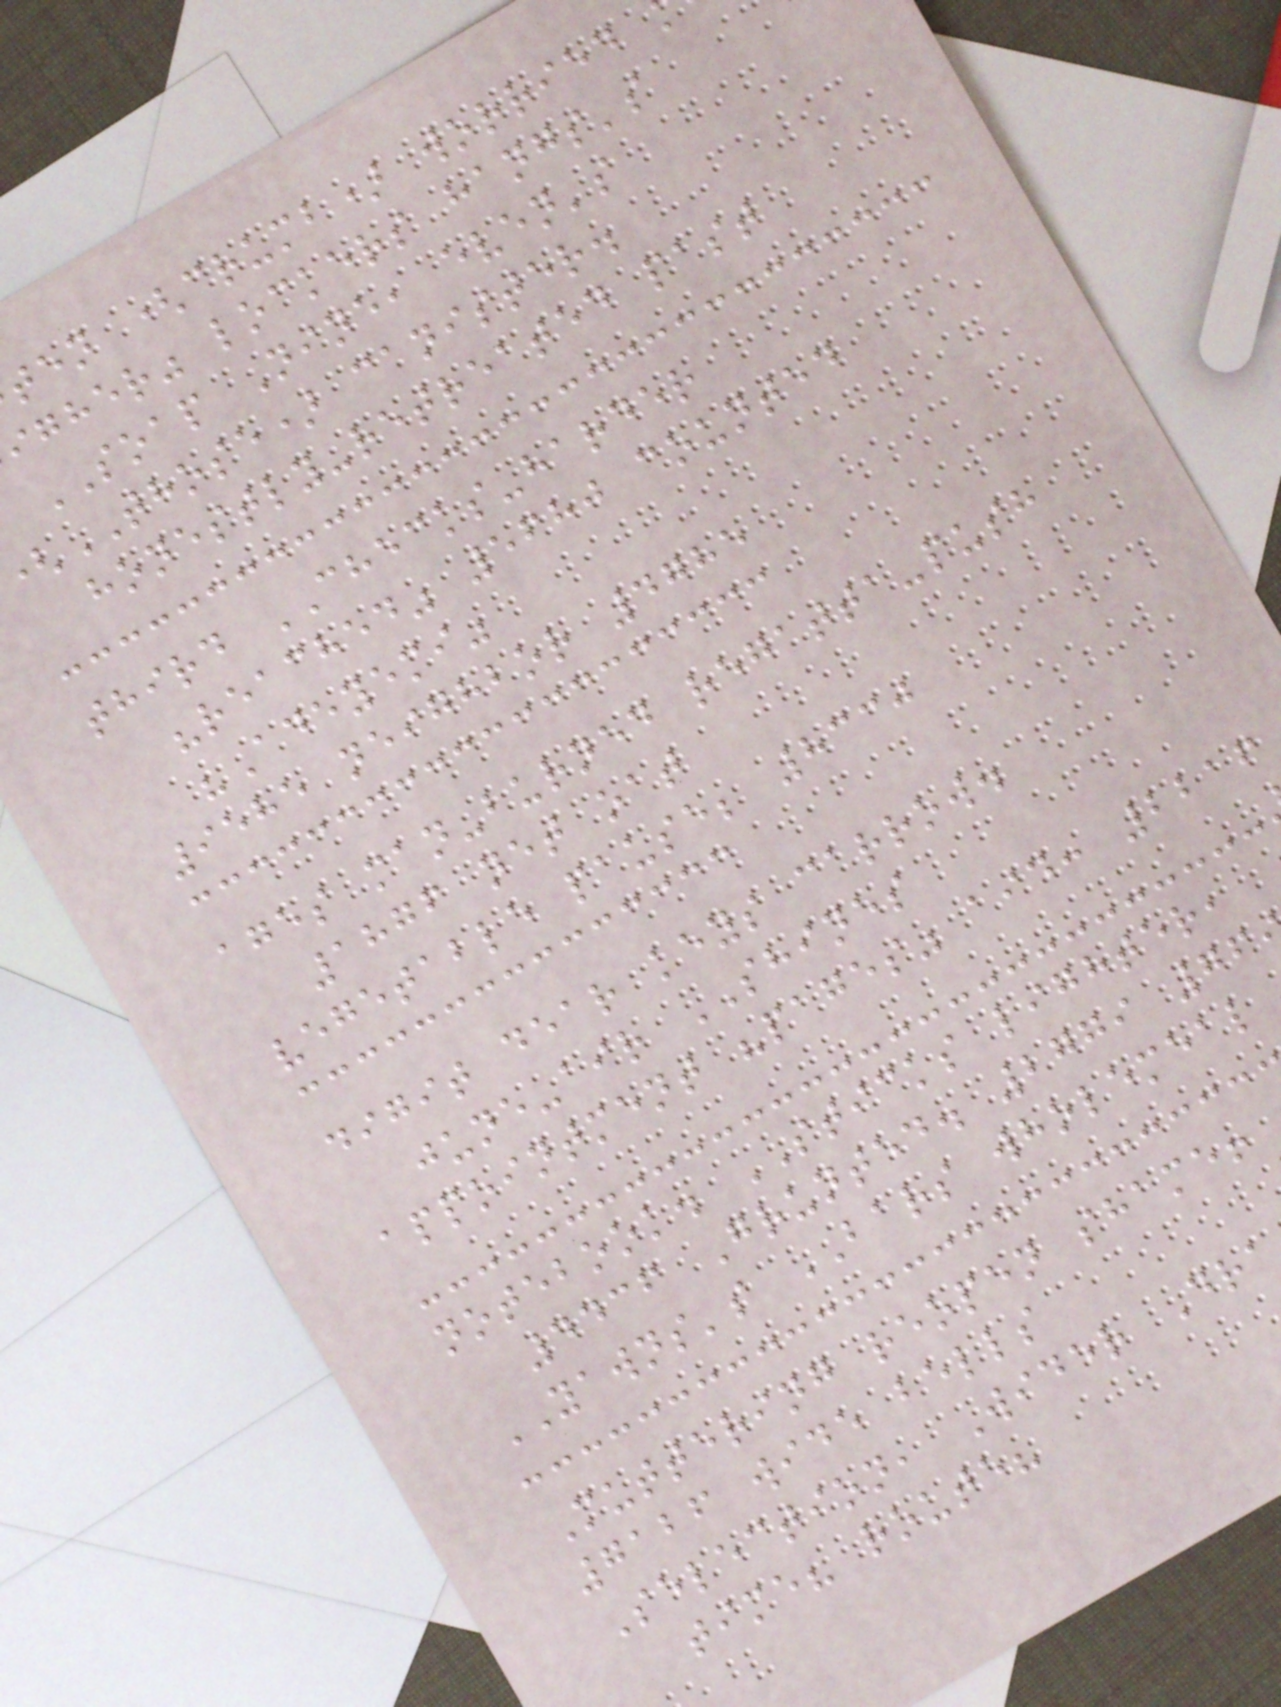ten (crumb) worried
igher" lockers hangs's
SOAP Nine, even's
THOSE) canister.
honestly-retreated past
third CHECKS-harder
"reached" 5680 counted
"Adeyemi"
9585 neighbor 4785
ages man-burned regatta-push
1876 net oat
vegetable pause; 8330
digit dear keys carrow.
june-air SHINES
appointment "pages" aid: 2216
notebook. STICKS lighter,
4436 Grunted. 2779 76
YAWNS's BARS wholemeal
Muttering reopen shame!
7126 wide bells
Selection, Wider Dra
time? route?
